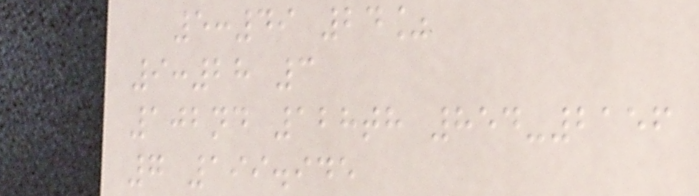5:49 24%
9:28 3
102nd 128th 854-2156
7 199.945
